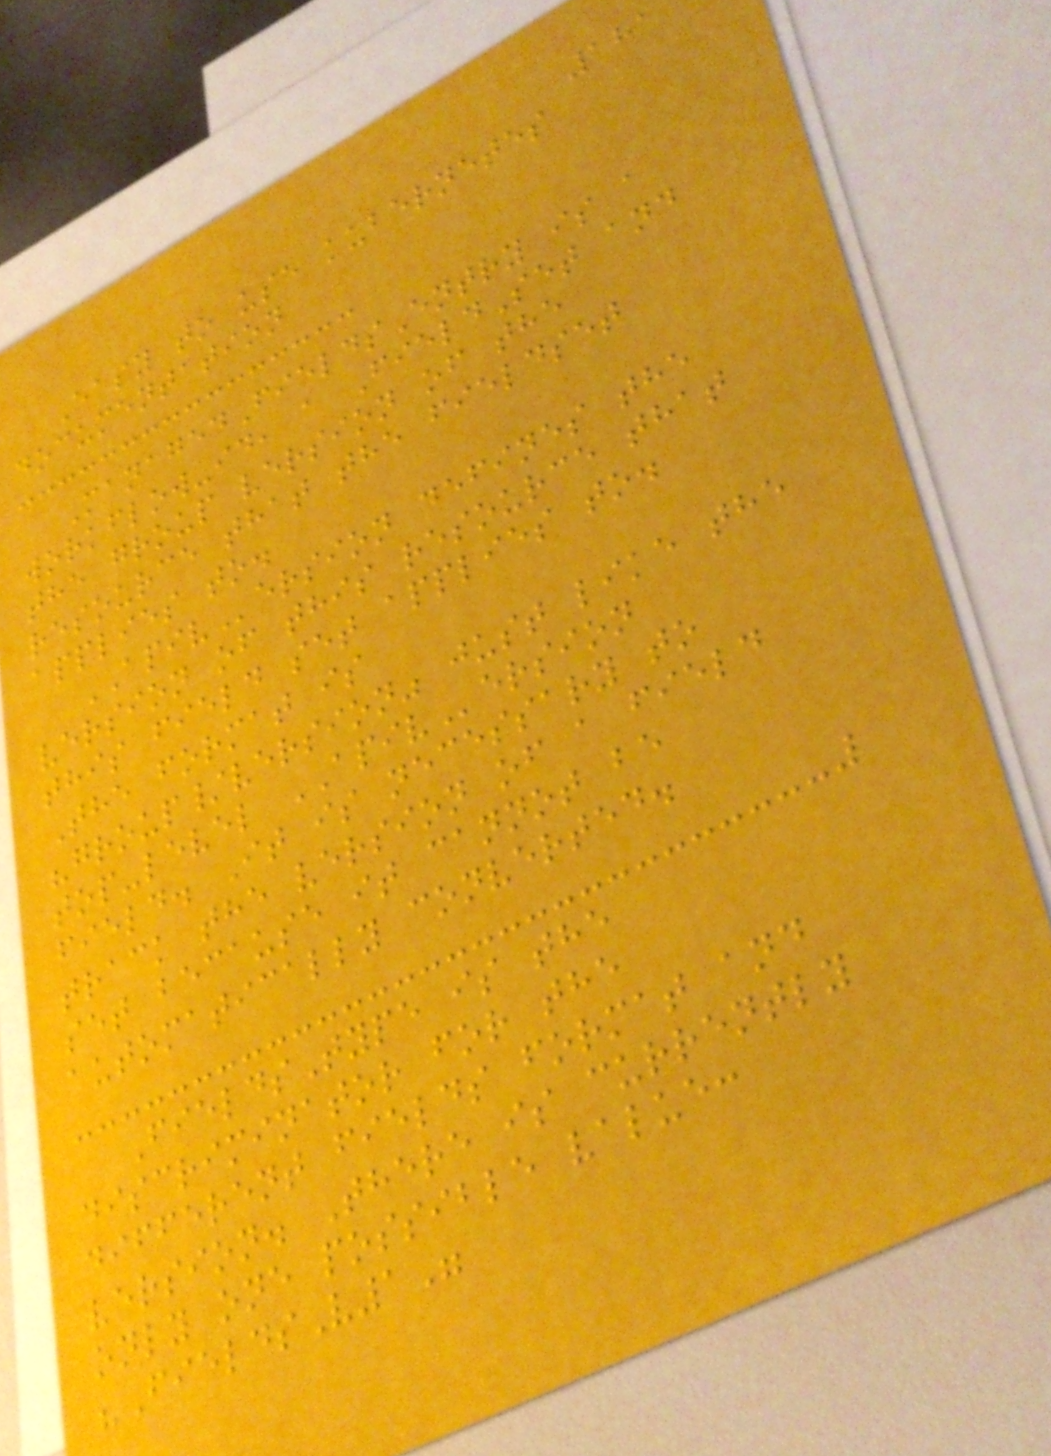181
Easy to use kubernetes
documentation
ManagedFieldsEntry is a
workflow-id, a FieldSet and
the group version of the
resource that the fieldset
applies to.
APIVersion defines the
version of this resource that
this field set applies to.
The format is
"group/version" just like the
top-level APIVersion
field. It is necessary to
track the version of a field
set because it cannot be
automatically converted.
FieldsType is the
discriminator for the
different fields format and
version. There is currently
only one possible value:
"FieldsV1"
